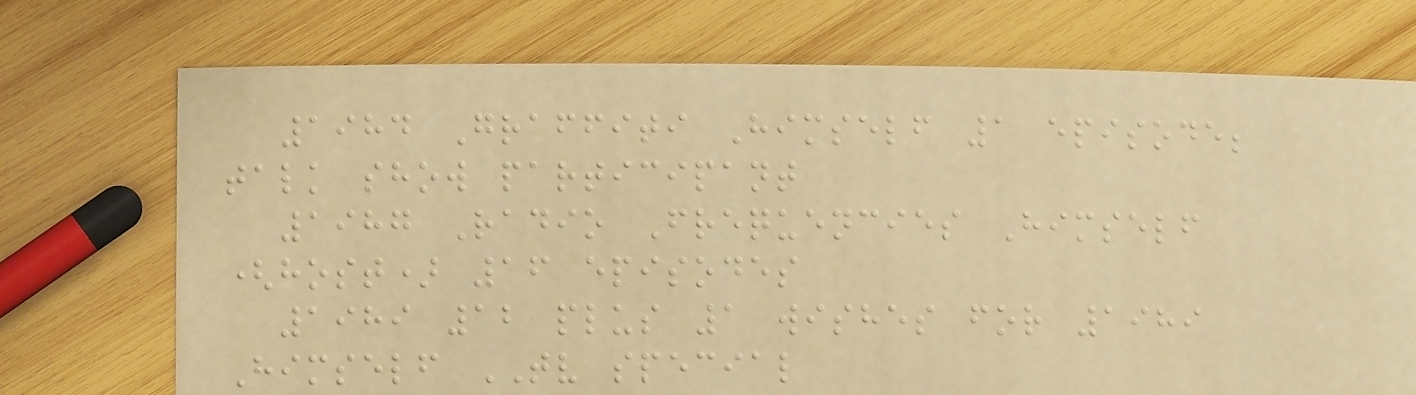1984 Graffiti Himself 1 episode;
talk show participant
1987 Radio Frequencies Himself
(host) 16 episodes
1989 12 plus 1 wishes for 1989
Himself TV special
